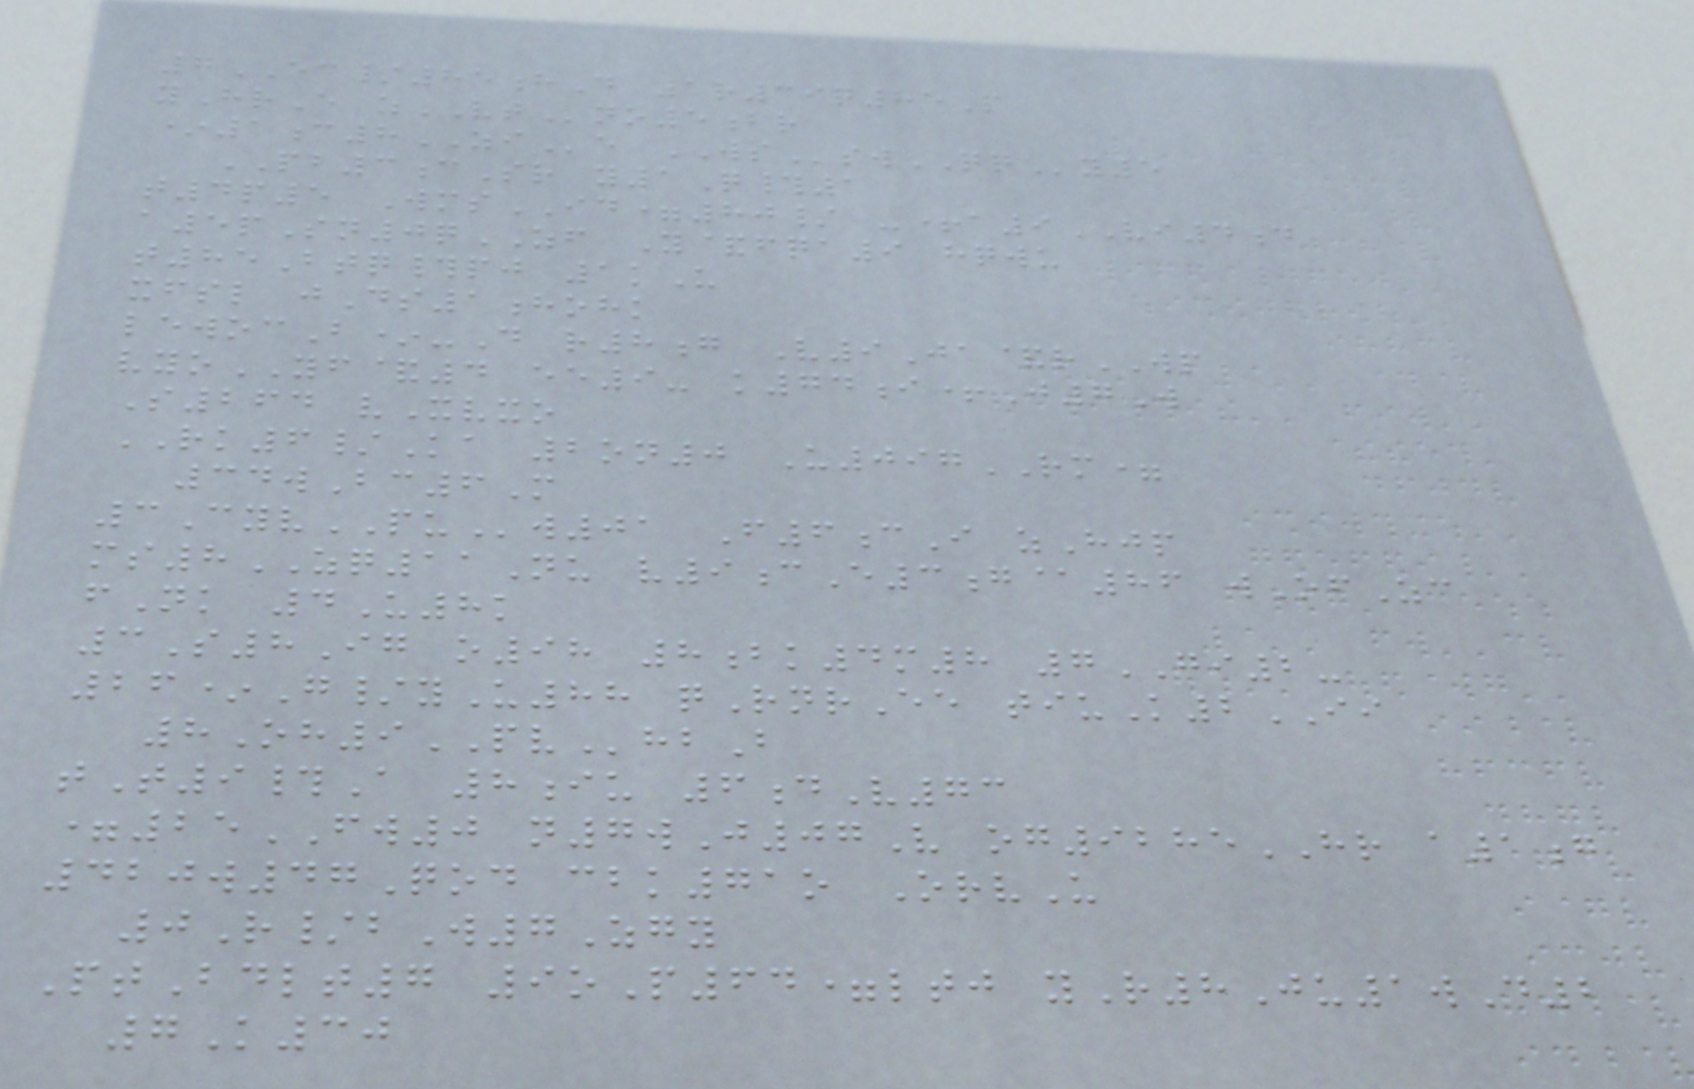7EC/85hD 1r39q85P
yHrE zVTno5br
*1c8ZIe WSswQQy5
PB3cSr y1Q#1
t4p5 WmsID=80/ -+a9VI4d
a5pSn0qZF Y&fqa9 hqwu
t85Btq#pj 1kU
xfsl jDs1hohk
lewocB*-D r8g V9Ja&rWP
vyoYF&4 ee9- k74i+J7W
S264 vXvxo
RK6/Ka 2on0 U097RM=
34wBc6M
3CyvPUw01 F6cI zHjp
ms8ZQ11Nu v9cE3g@86 wOfZc
fNk 4U8k
3S8Ig o98 8bk4m8 7GI2-
26*G/yU88 qRnrEe tiuK2II
8Oh9PVhbB
tT9#A 8iu 6dV73
=25FW0 n7wJ07V og9285HR a1g
420w47Qod cbk71o OrvU
0R/bW7Zgy
PtBdlt7 9oP64=ltj yR8Ju1wD2
7K30
